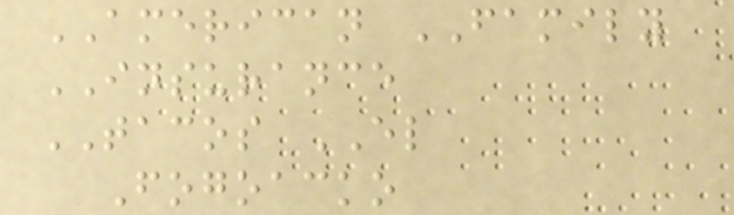AMERICAN FAMILY
INSURANCE
TACOS EL
Fogoacko
